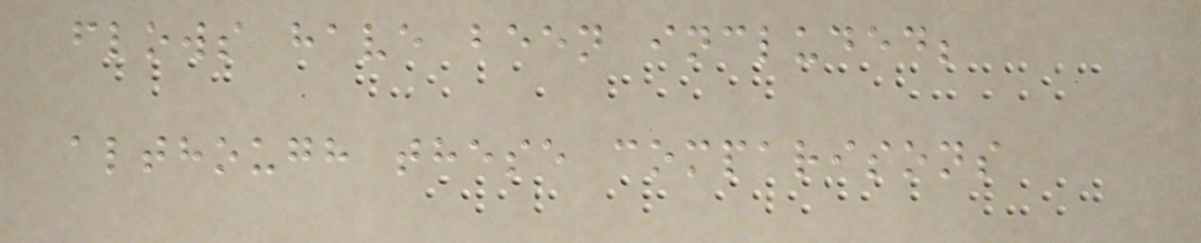flows have been included;
although these comparisons
